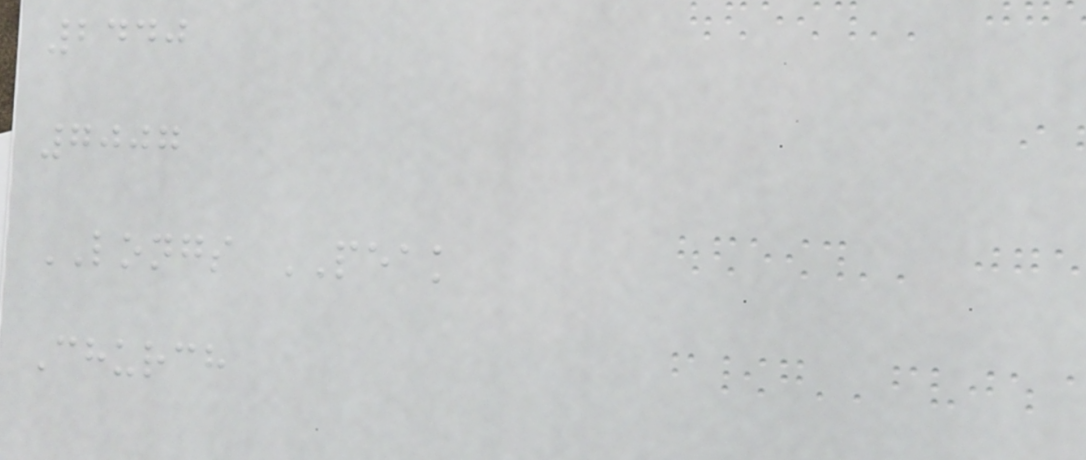2440
7007
LONGS PEAK
Church
